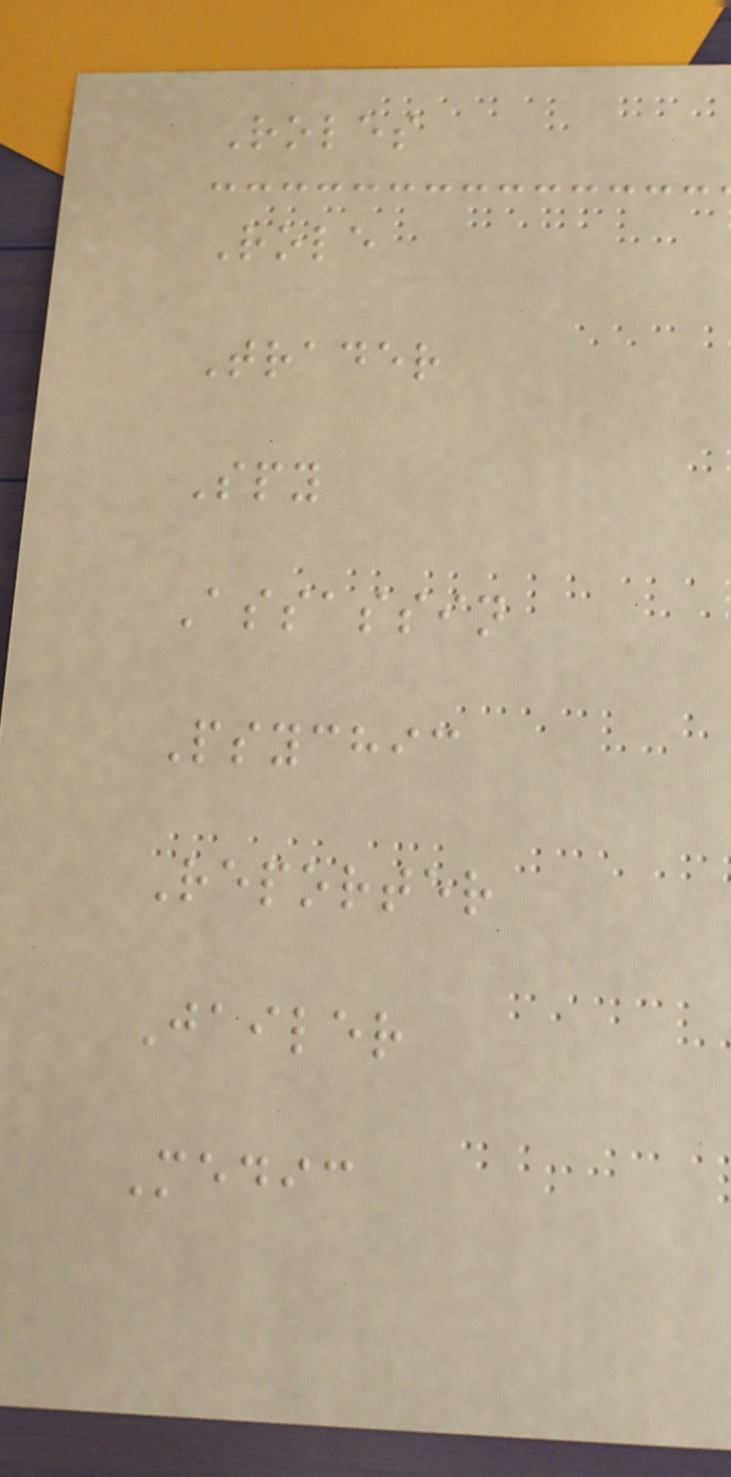Roles
Role
Trader
Spy
Assassin
Psychic
Reporter
Jailer
Medic
